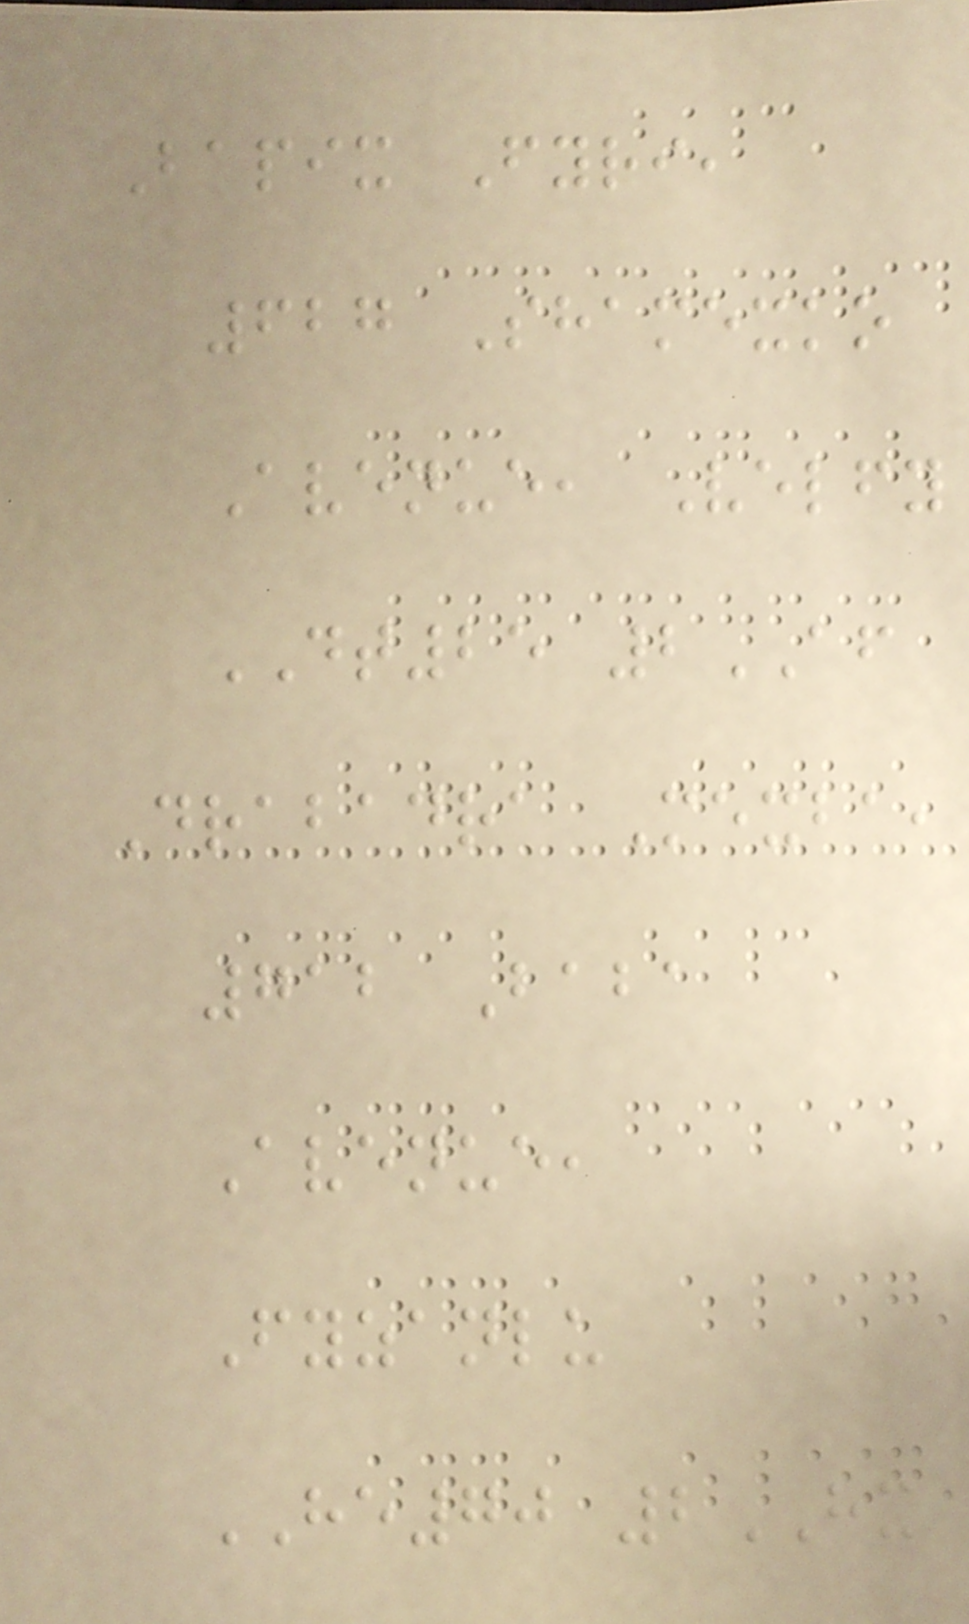Bapix Fyri,
627 Shamexko
Avenue, Velfy
DT25 2AF
Drabadra Mexba,
712 Baba
Avenue,
Fyzanlu
HE70 2HX
